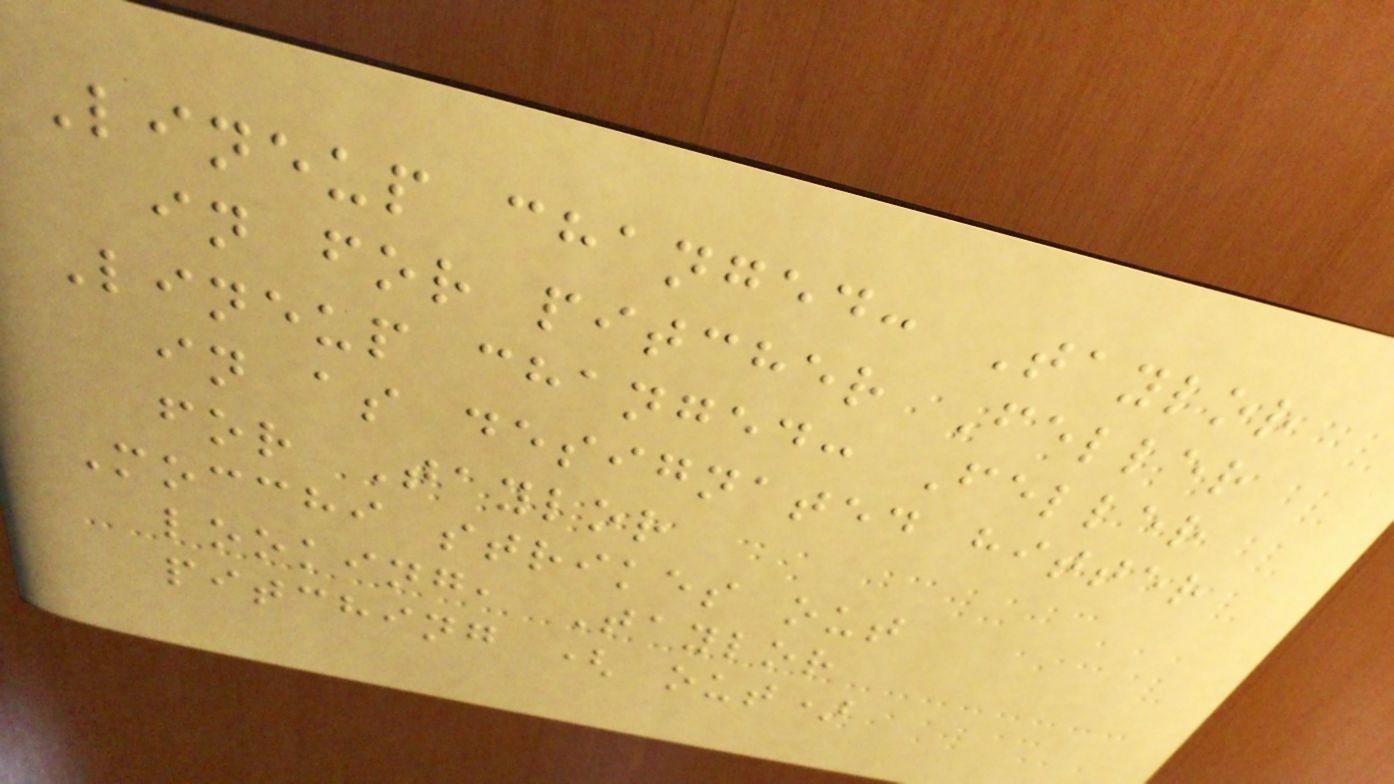Lineup changed: Taylor
in for pitcher Feller
Lineup changed: Feller
in as designated hitter
for Taylor
Mocchi strikes out
looking, Taylor
pitching ( out)
